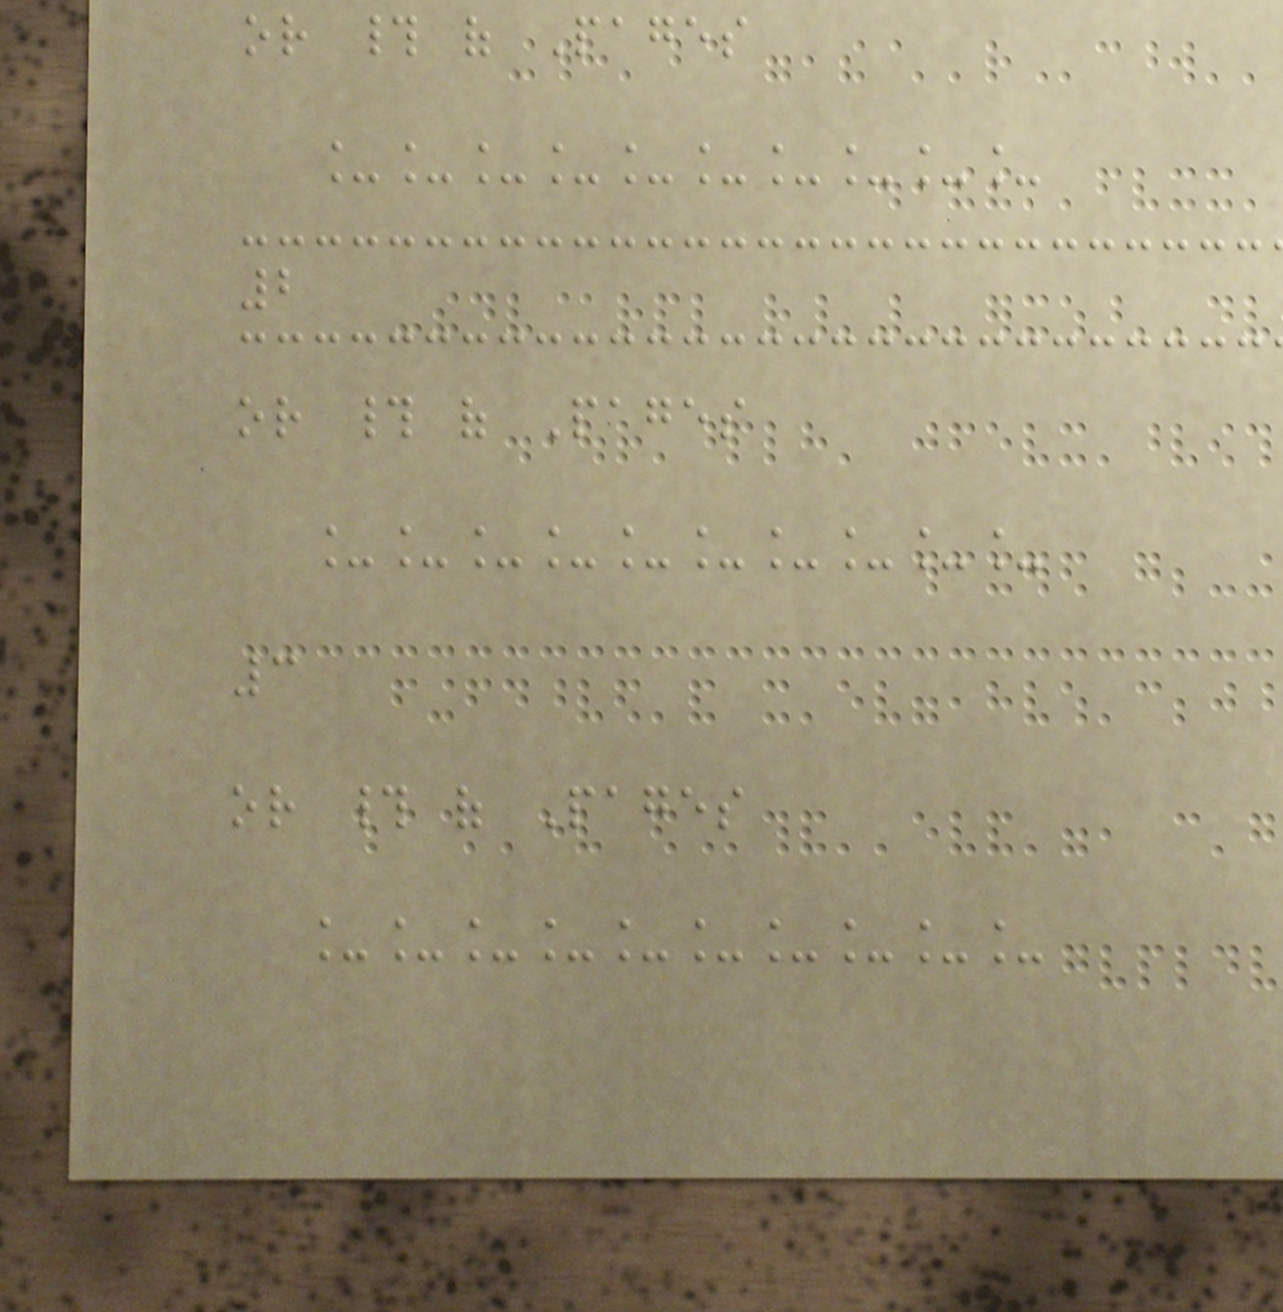or # of Pages
__________
2
or # of Pages
__________
3
or # of Pages
__________
